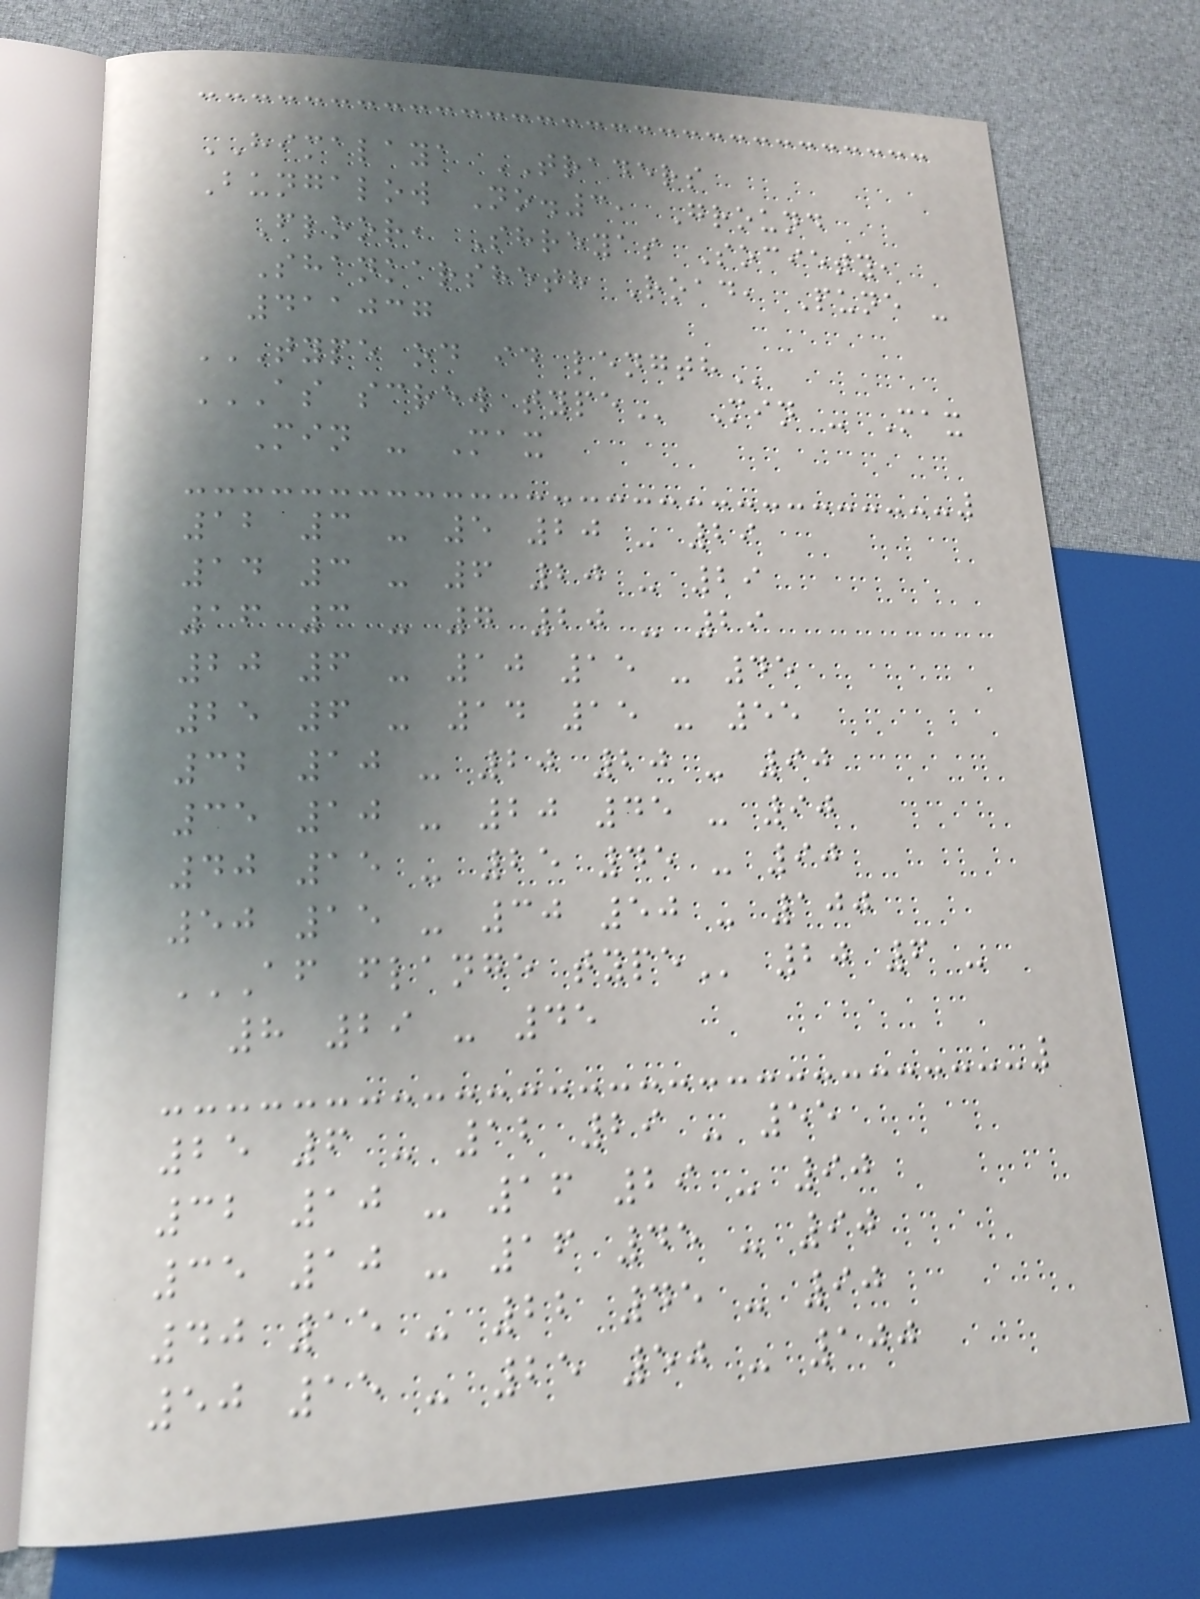HIMALAYA TRADERS
Bungalow No.3, Ground
Floor, Shreyas Society,
Shankarsheth Road, Pune -
411037
TYPE OD ID LENGTH
AS SCREW TYPE Min - Max
Min - Max
12 3 - 5 20 - 29
14 3 - 6 20 - 29
16 3 - 7 20 - 29
20 6 - 10 15 - 45
25 6 - 14 15 - 55
32 10 - 20 20 - 90
35 10 - 20 45 - 90
40 15 - 25 45 - 90
50 15 - 30 50 - 100
AF FLANGE TYPE 20 6 -
8 29 - 45
25 6 - 12 29 - 55
32 10 - 16 29 - 90
35 10 - 16 45 - 90
40 15 - 22 45 - 90
50 15 - 25 50 - 100
